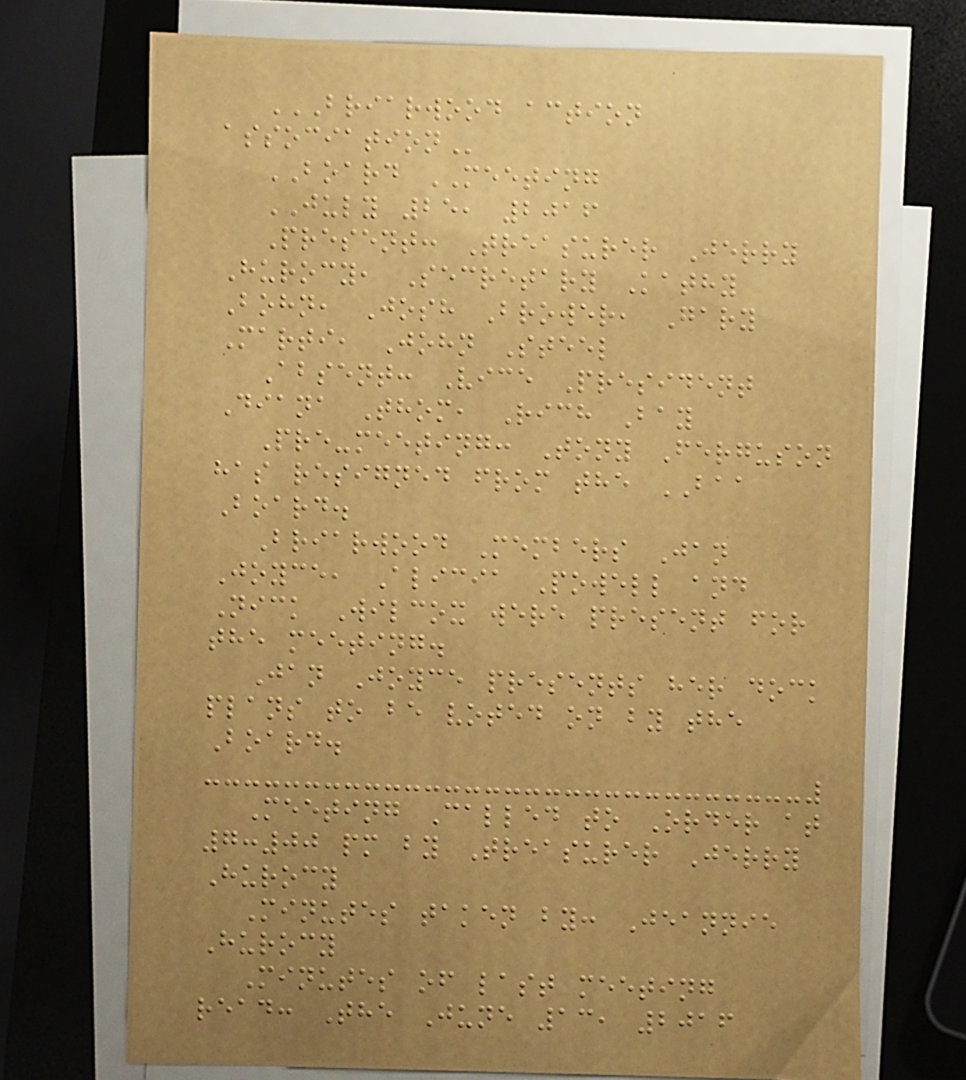BRIARWOOD ACTION
ASSOCIATION
BOARD MEETING
JULY 25, 2016
Present: Treasurer Jerry
Hurocy, Secretary Kathy
Bohn, Josh Brower, Gary
Marti, John Steel
Absent: Vice President
Diana Thom, Rich Bay
Pre-meeting: Tony Ferguson
has resigned from the BAA
Board.
Briarwood Members Jan
Joyce, Alicia Powell and
Nick Wilcox were present for
the meeting.
Jan Joyce presents her dock
plans to be voted on by the
Board.
Meeting Called to Order at
7:00 pm by Treasurer Jerry
Hurocy
Minutes taken by: Jeannie
Hurocy
Minutes of last meeting
read: The June 13, 2016
